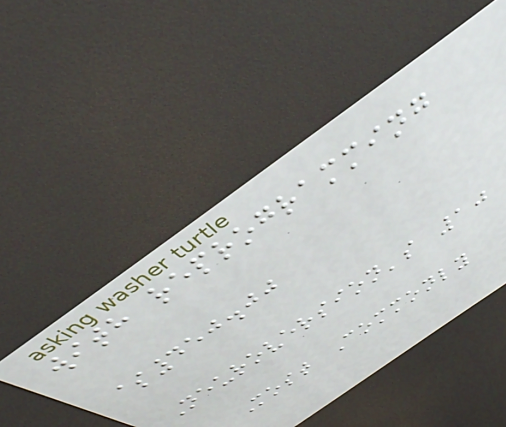with reprogramming
$450.00
Neuroversion's 10
Most Commonly
